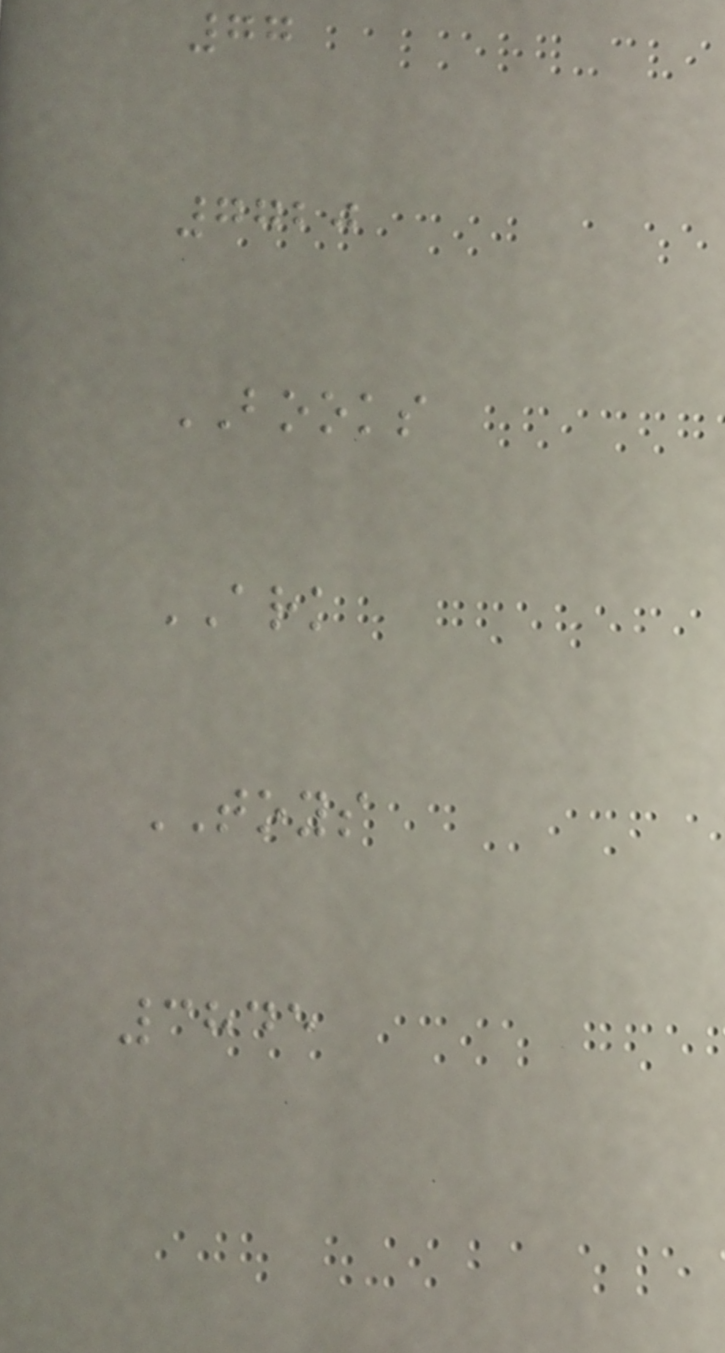77
7720
BOOKS
ARK
TOYS
3845
